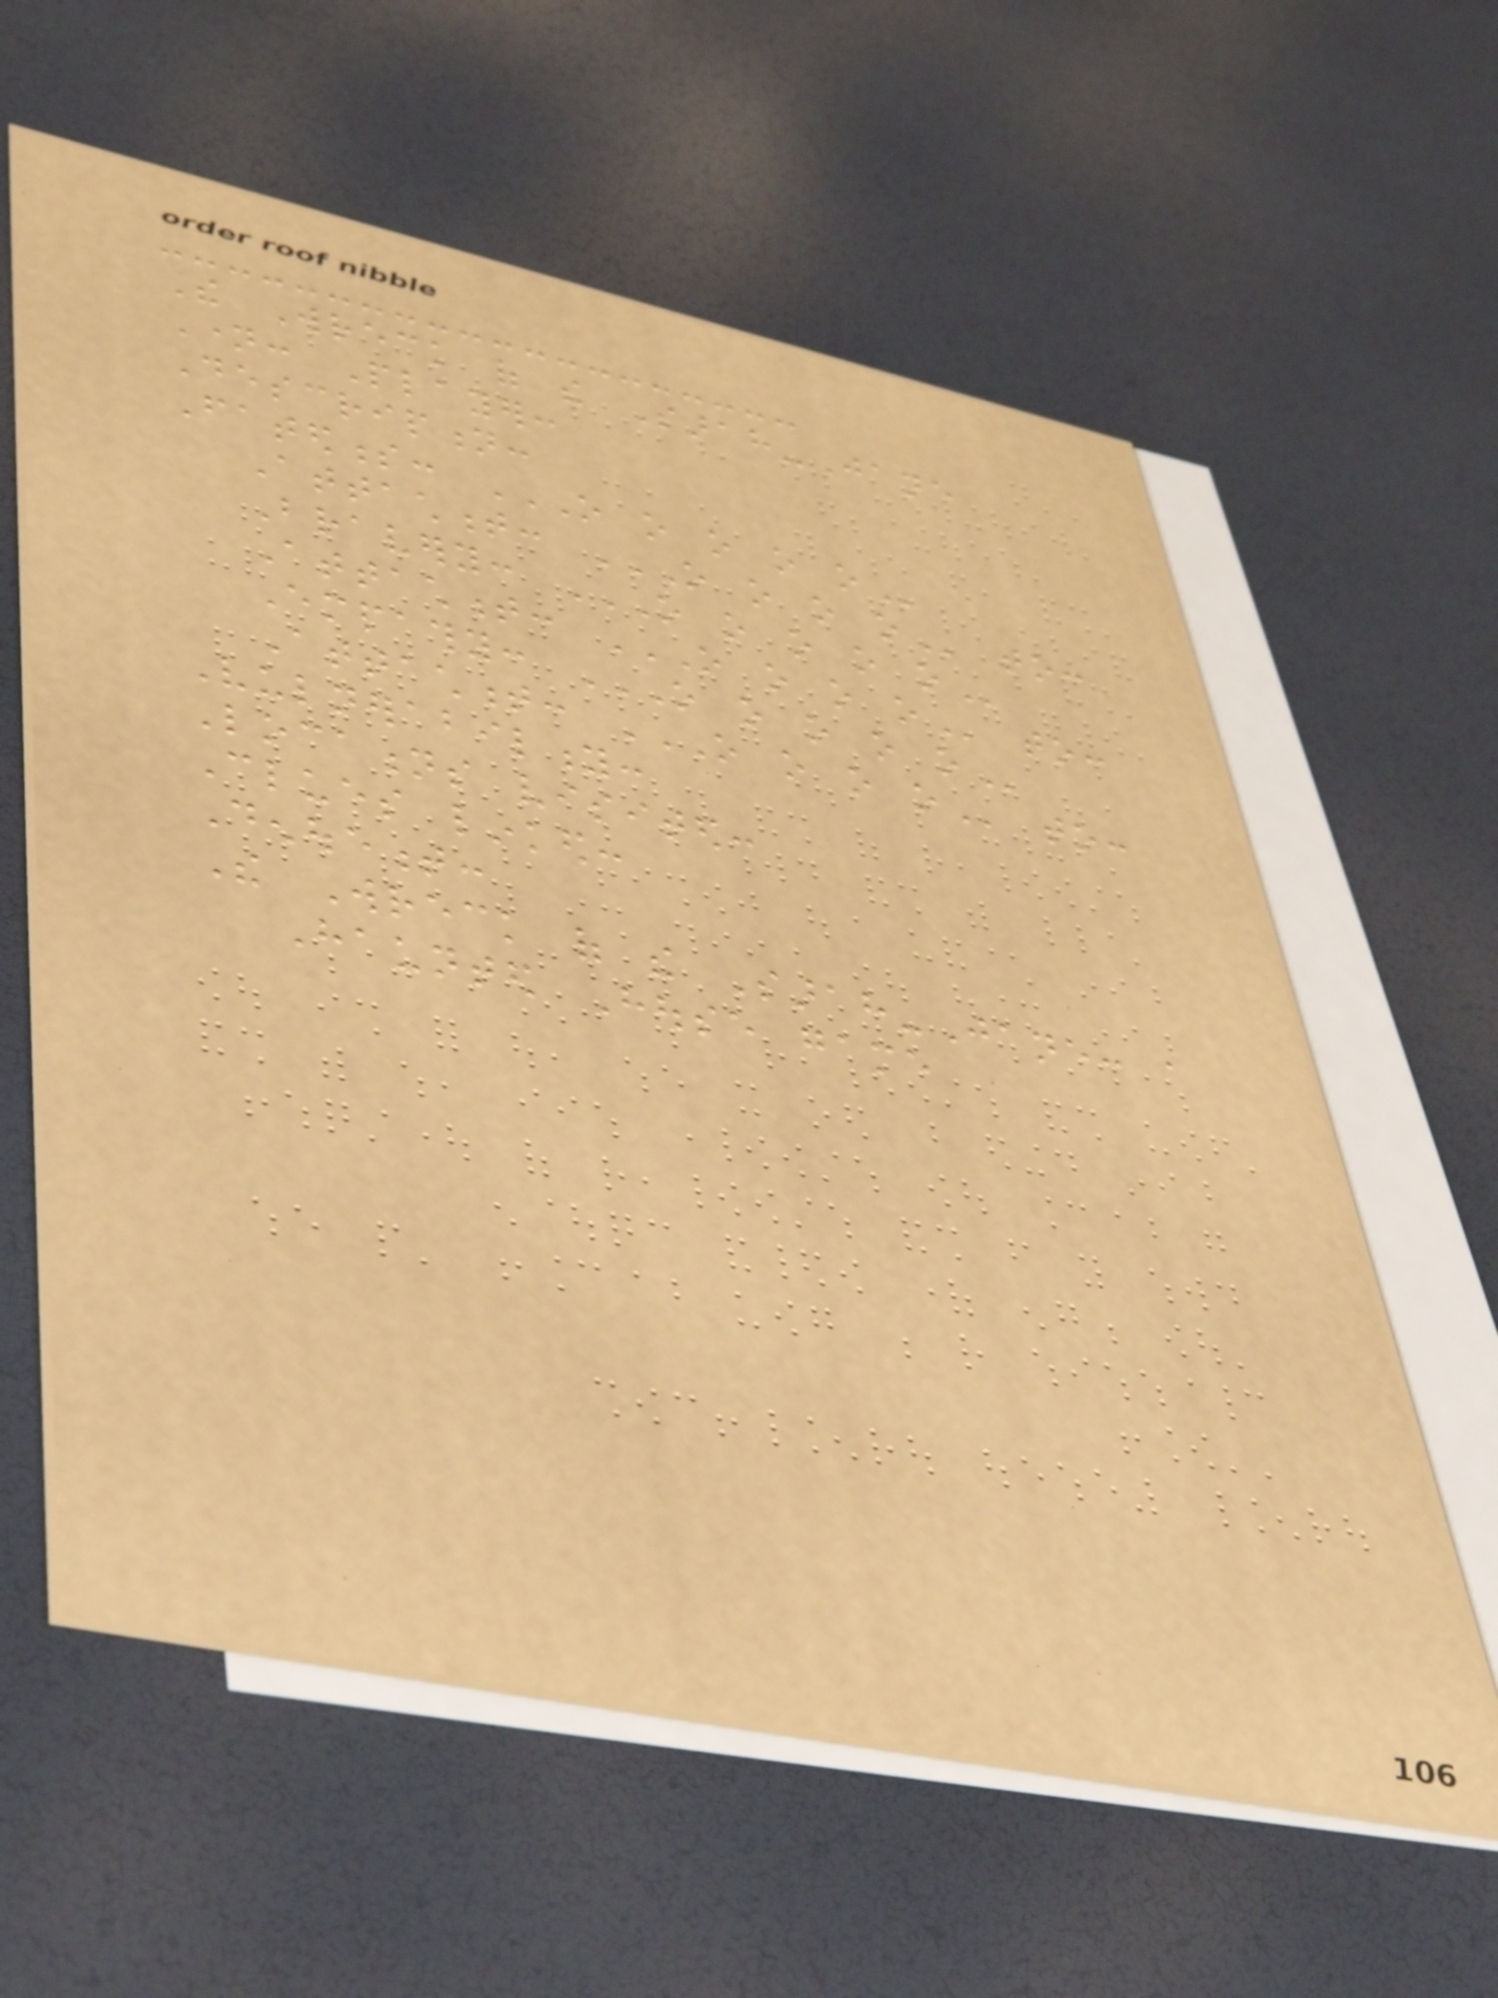The Wreck of the Sarah-Jane
Name: Player:
Description:
Fatedness: O O O O O
Attachment: O O O O to:
Bravery: O O O O O
Attachment: O O O O to:
Empathy: O O O O O
Attachment: O O O O to:
Vulnerability:
Locations visited:
Clues linked:
Denouement:
The Wreck of the Sarah-Jane: a
Haunted House game
